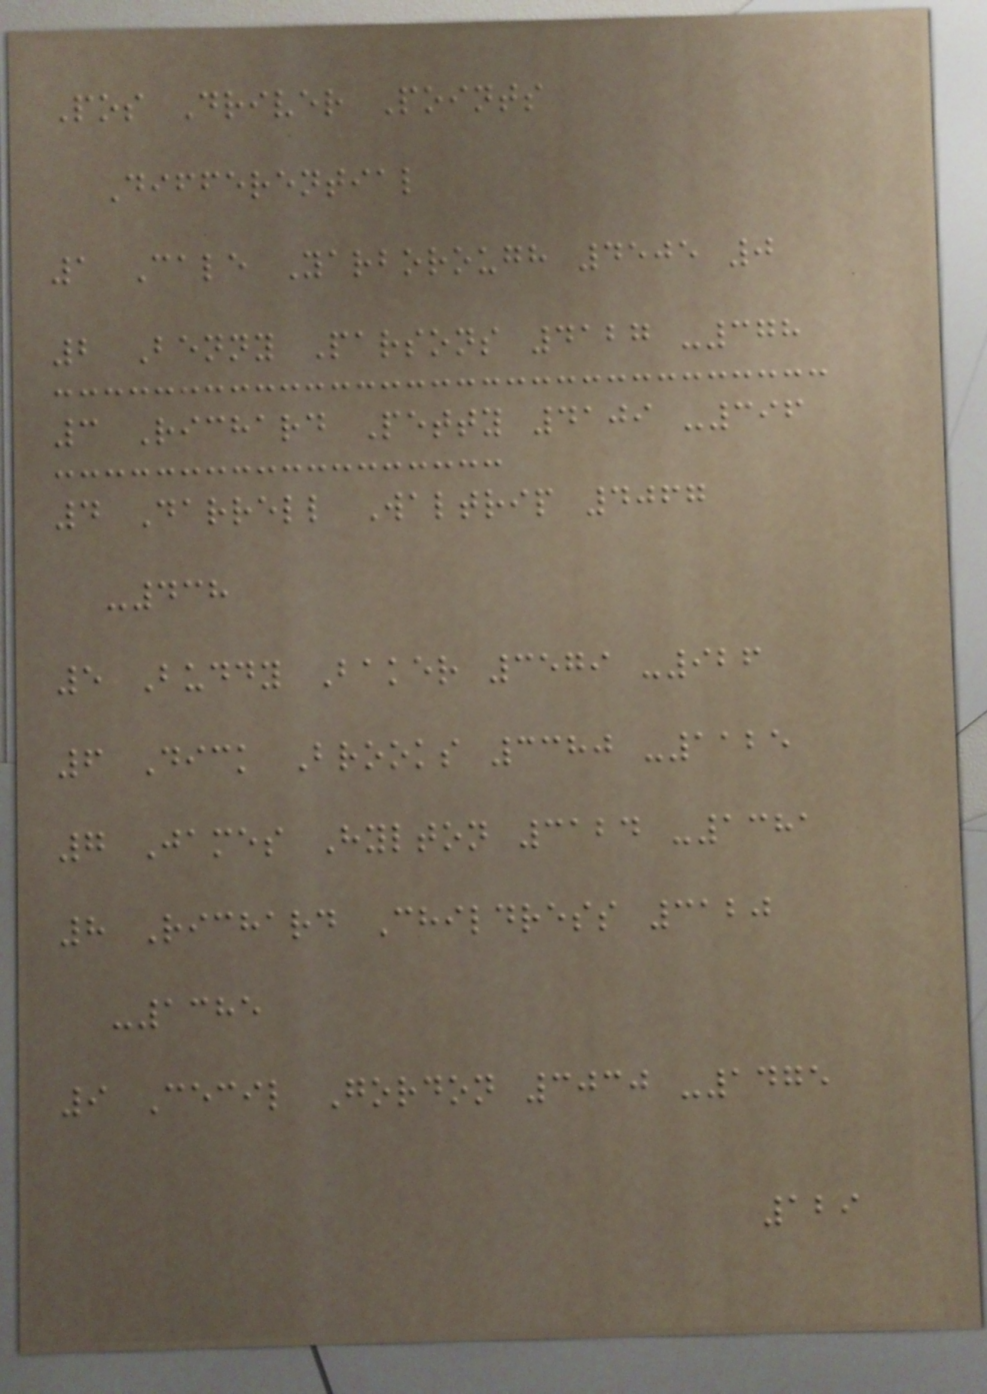Pos Driver Points
Differential
1 Cale Yarborough 4505 0
2 Benny Parsons 4127 -378
3 Richard Petty 4109 -396
4 Darrell Waltrip 4067
-438
5 Buddy Baker 3579 -926
6 Dick Brooks 3380 -1125
7 James Hylton 3124 -1381
8 Richard Childress 3120
-1385
9 Cecil Gordon 3030 -1475
129
